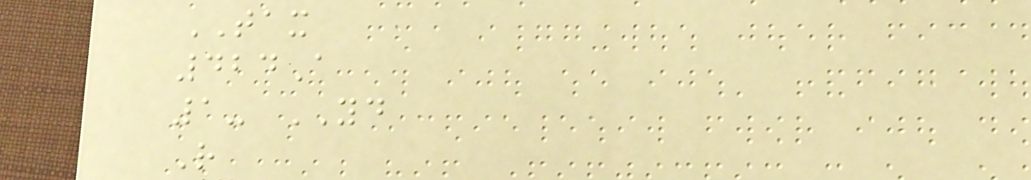TAX
424A
1- YD
R
